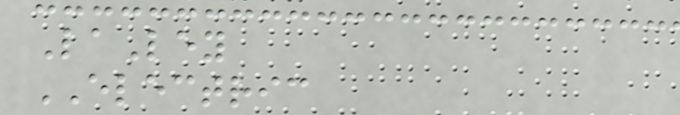LaLey
ELECTRIC
